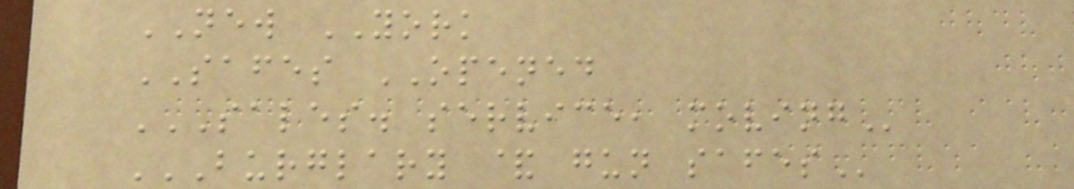NEW YORK
SAFES OPENED
SALES. SERVICE, MOVING
BURGLARY & GUN SAFES
